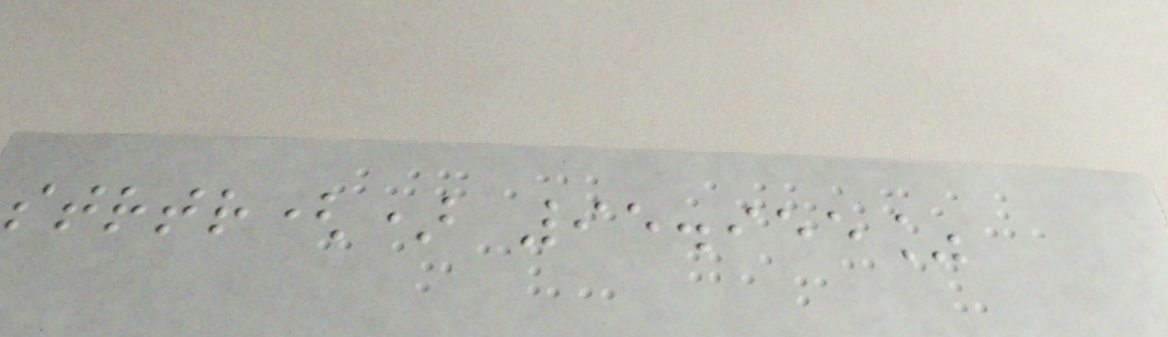strtr() 95.955%
